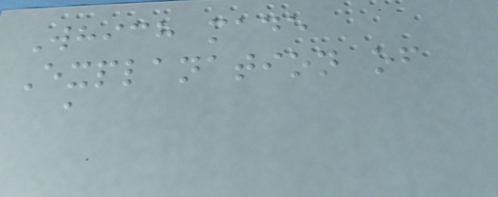Which made
Explanation of
a
